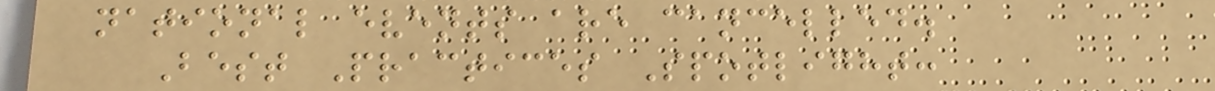national events are cancelled.
Best Practices Spotlight:
